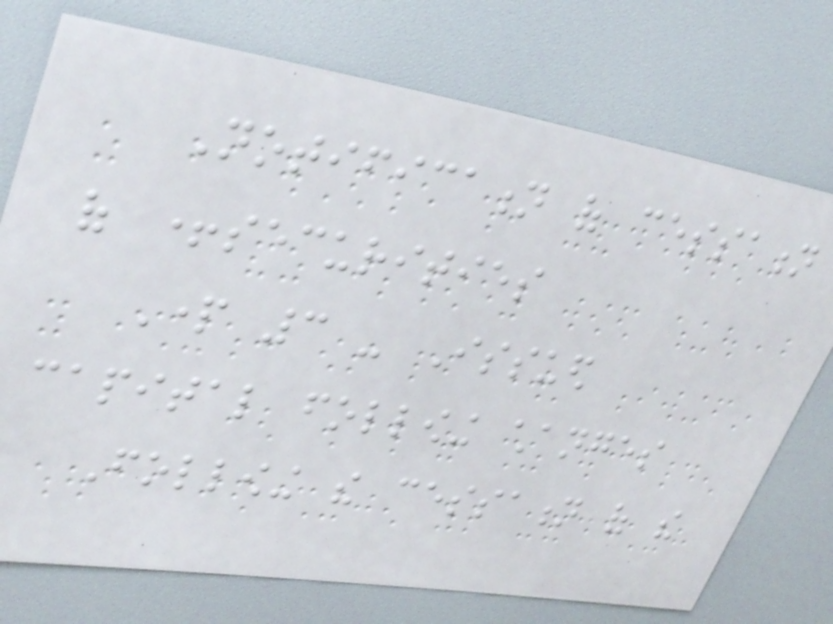Notification of cessation
of +securities
Part 3 - Issued
capital following changes
Following the cessation of the
